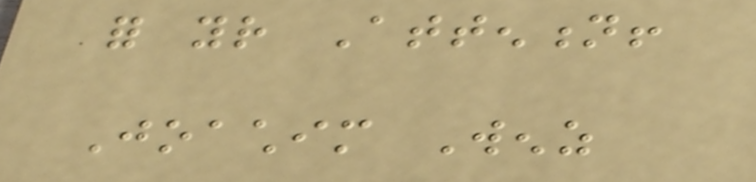for your Attention!
Joachim Wenz
